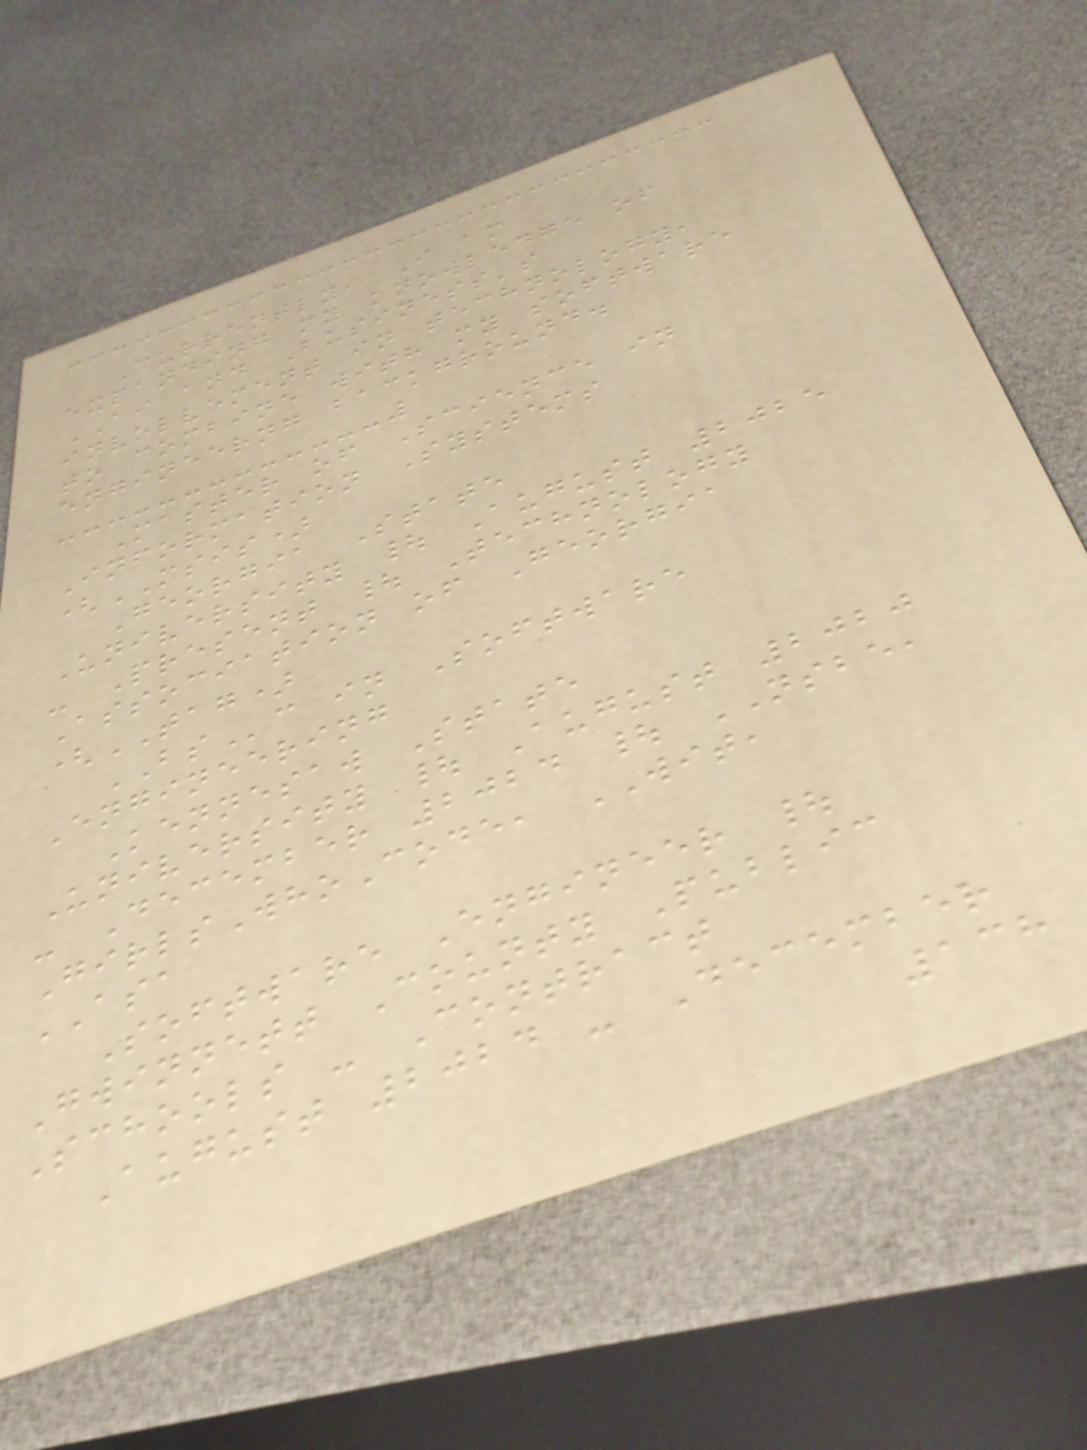Currently, I am
expanding my knowledge of
AI and Business's
involvement in technology,
to combine with my software
engineerng background.
Master of Science in
Information Systems
(MSIS)
Georgia State
University | August 2025
- Present | Technology
Association of Georgia
(TAG)
BSc in Software
Engineering
Kennesaw State
University | August 2020
- December 2024 | NSBE,
GirlsWhoCode, WIT,
ASA
Software Engineer |
Gwinnett County Public
Schools - Contract
August 2024 - December
138
